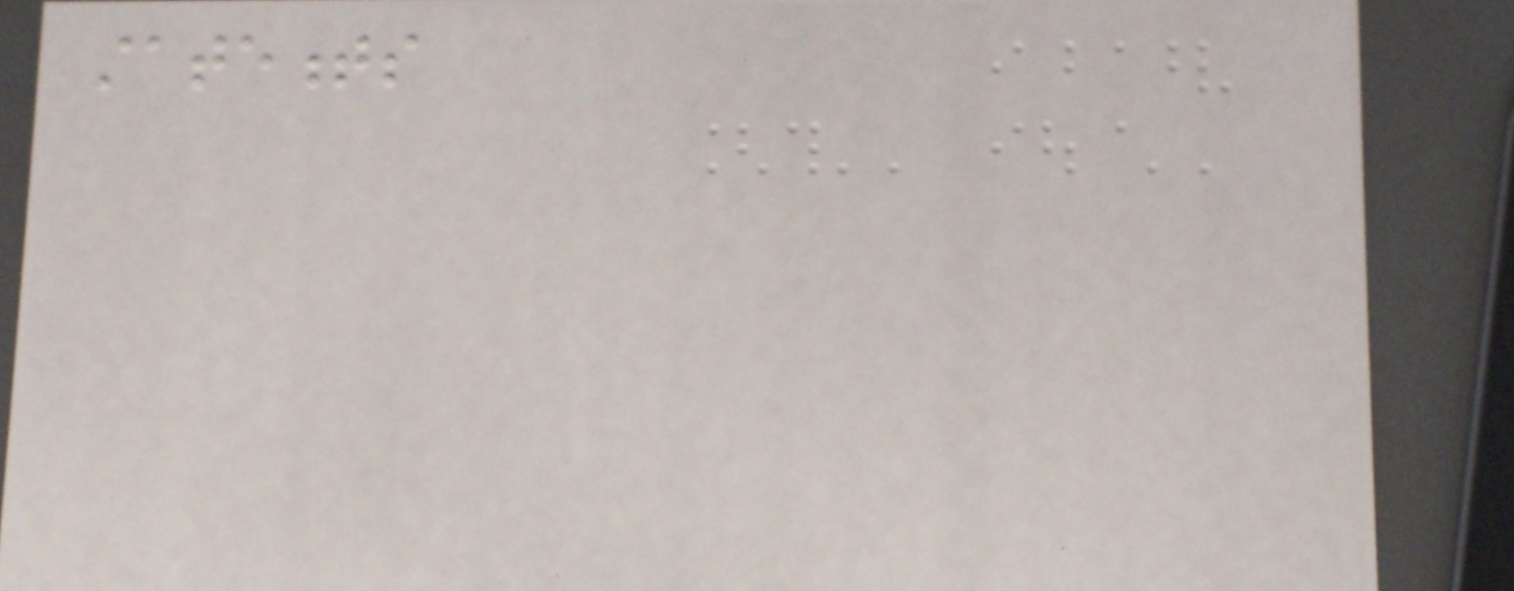statements
